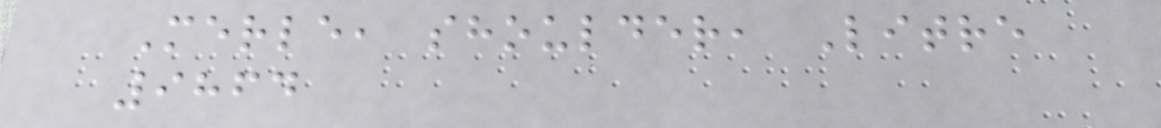Merle, shoulder, Litre
9864
